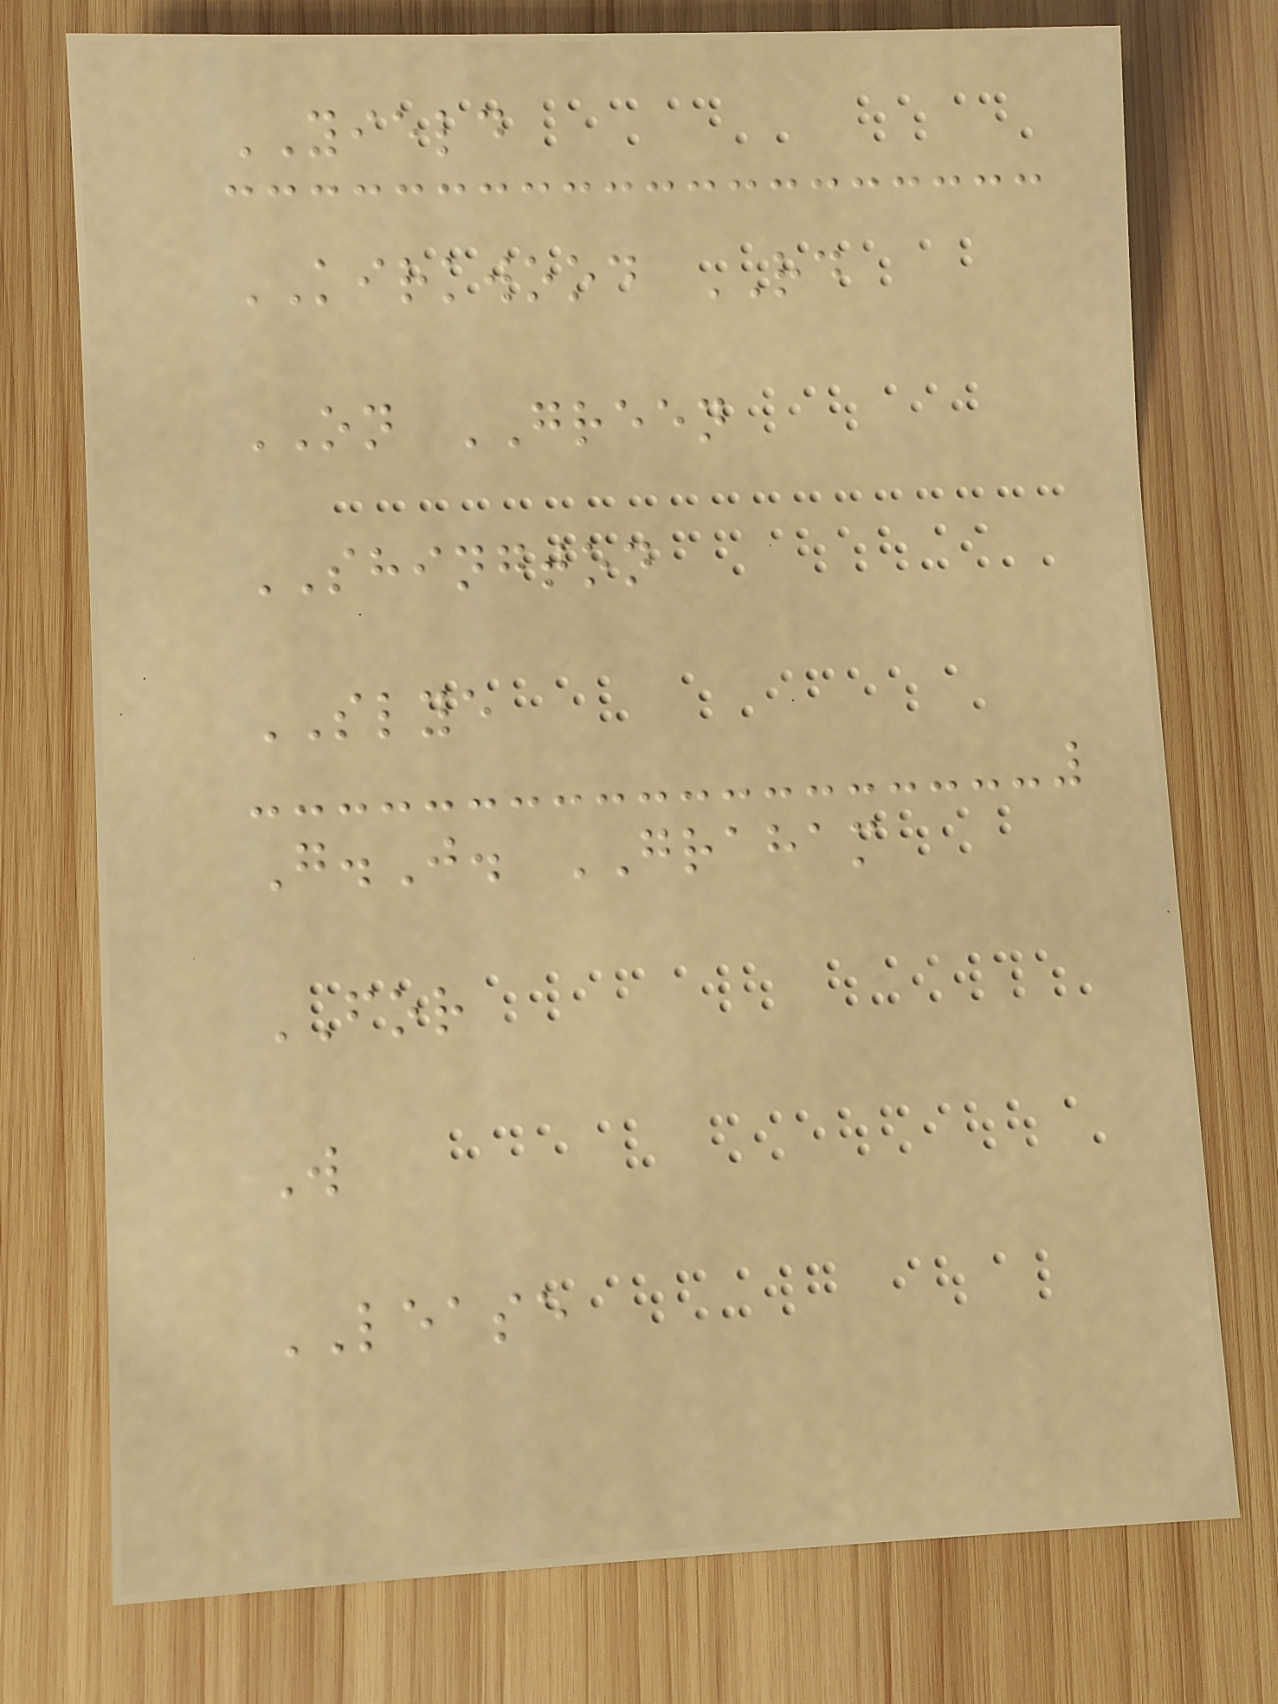YIELD
KIRKWOOD RD
ON GREEN
SHINGTON
SLYE
G.J. GRAHAM
FOR
W
LEASE
